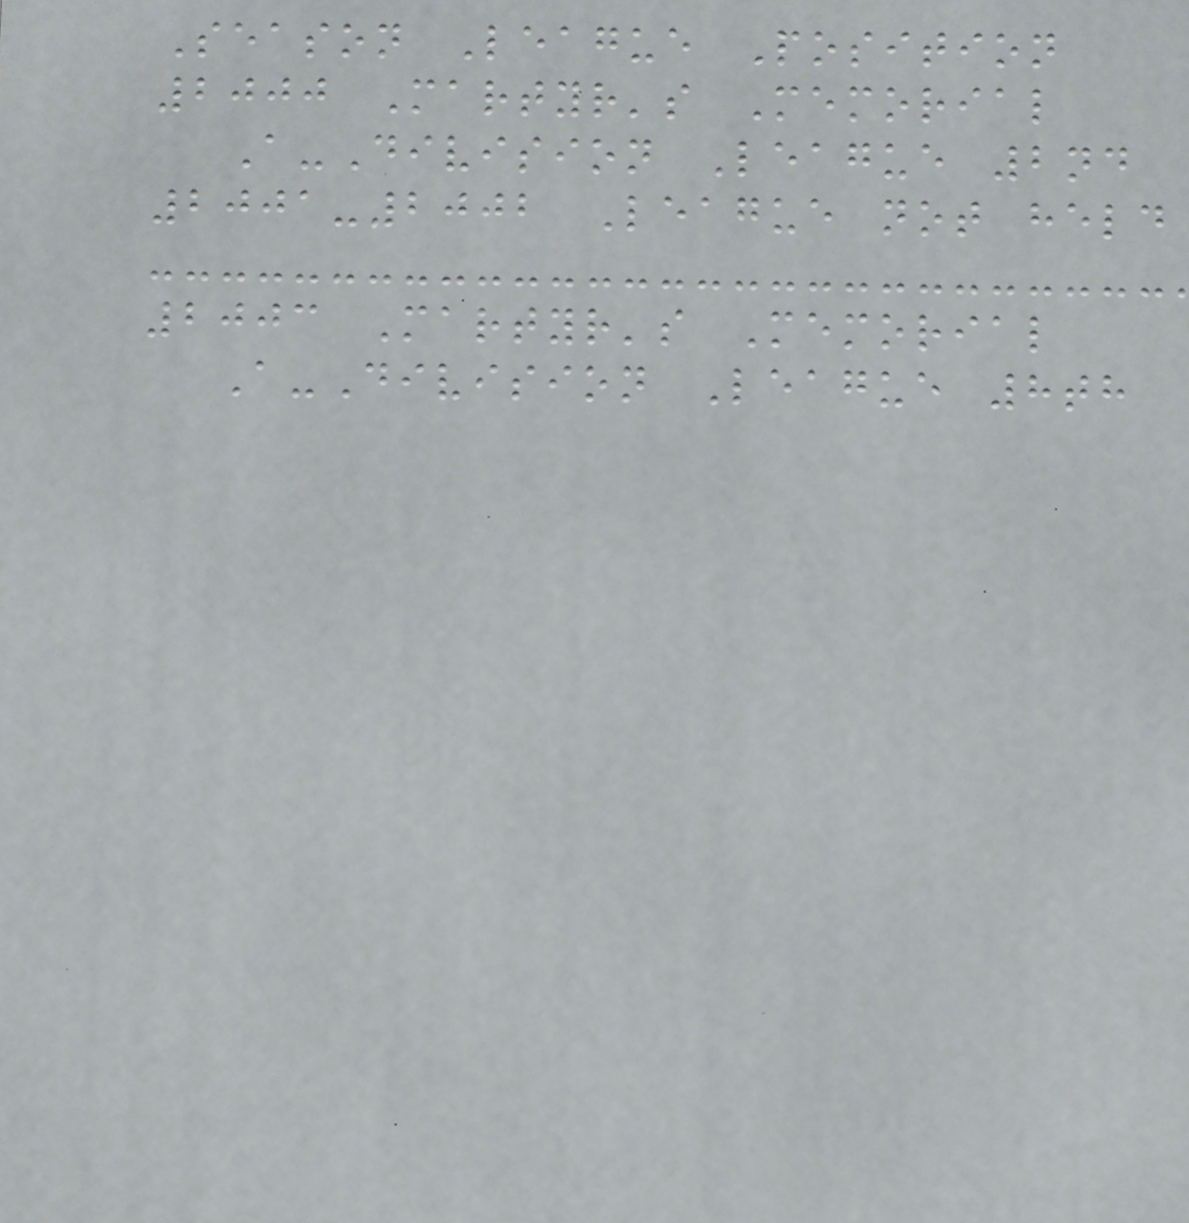Season League Position
2000 Martyr's Memorial
A-Division League 2nd
2001-2002 League not held
2003 Martyr's Memorial
A-Division League 8th
